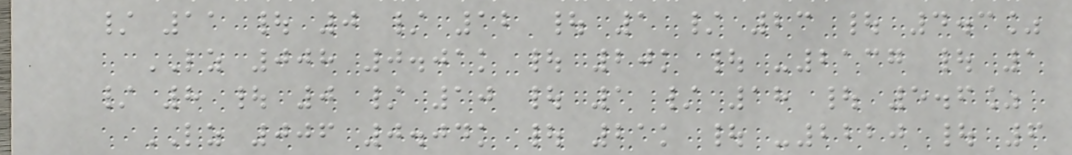/ 11 | 0 / 12 | 1 / 23 | 4.3%
LZ 008 0.01k | 20k | -2137 | 1
/ 8 | 0 / 10 | 1 / 18 | 5.6%
LZ 006 0.04k | 21k | -2220 | 6
